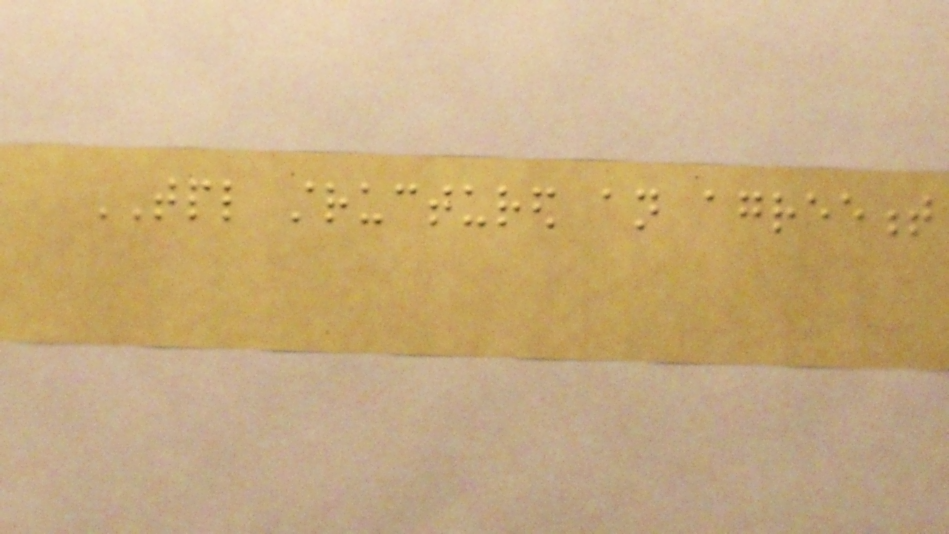TPL structured an agreement
